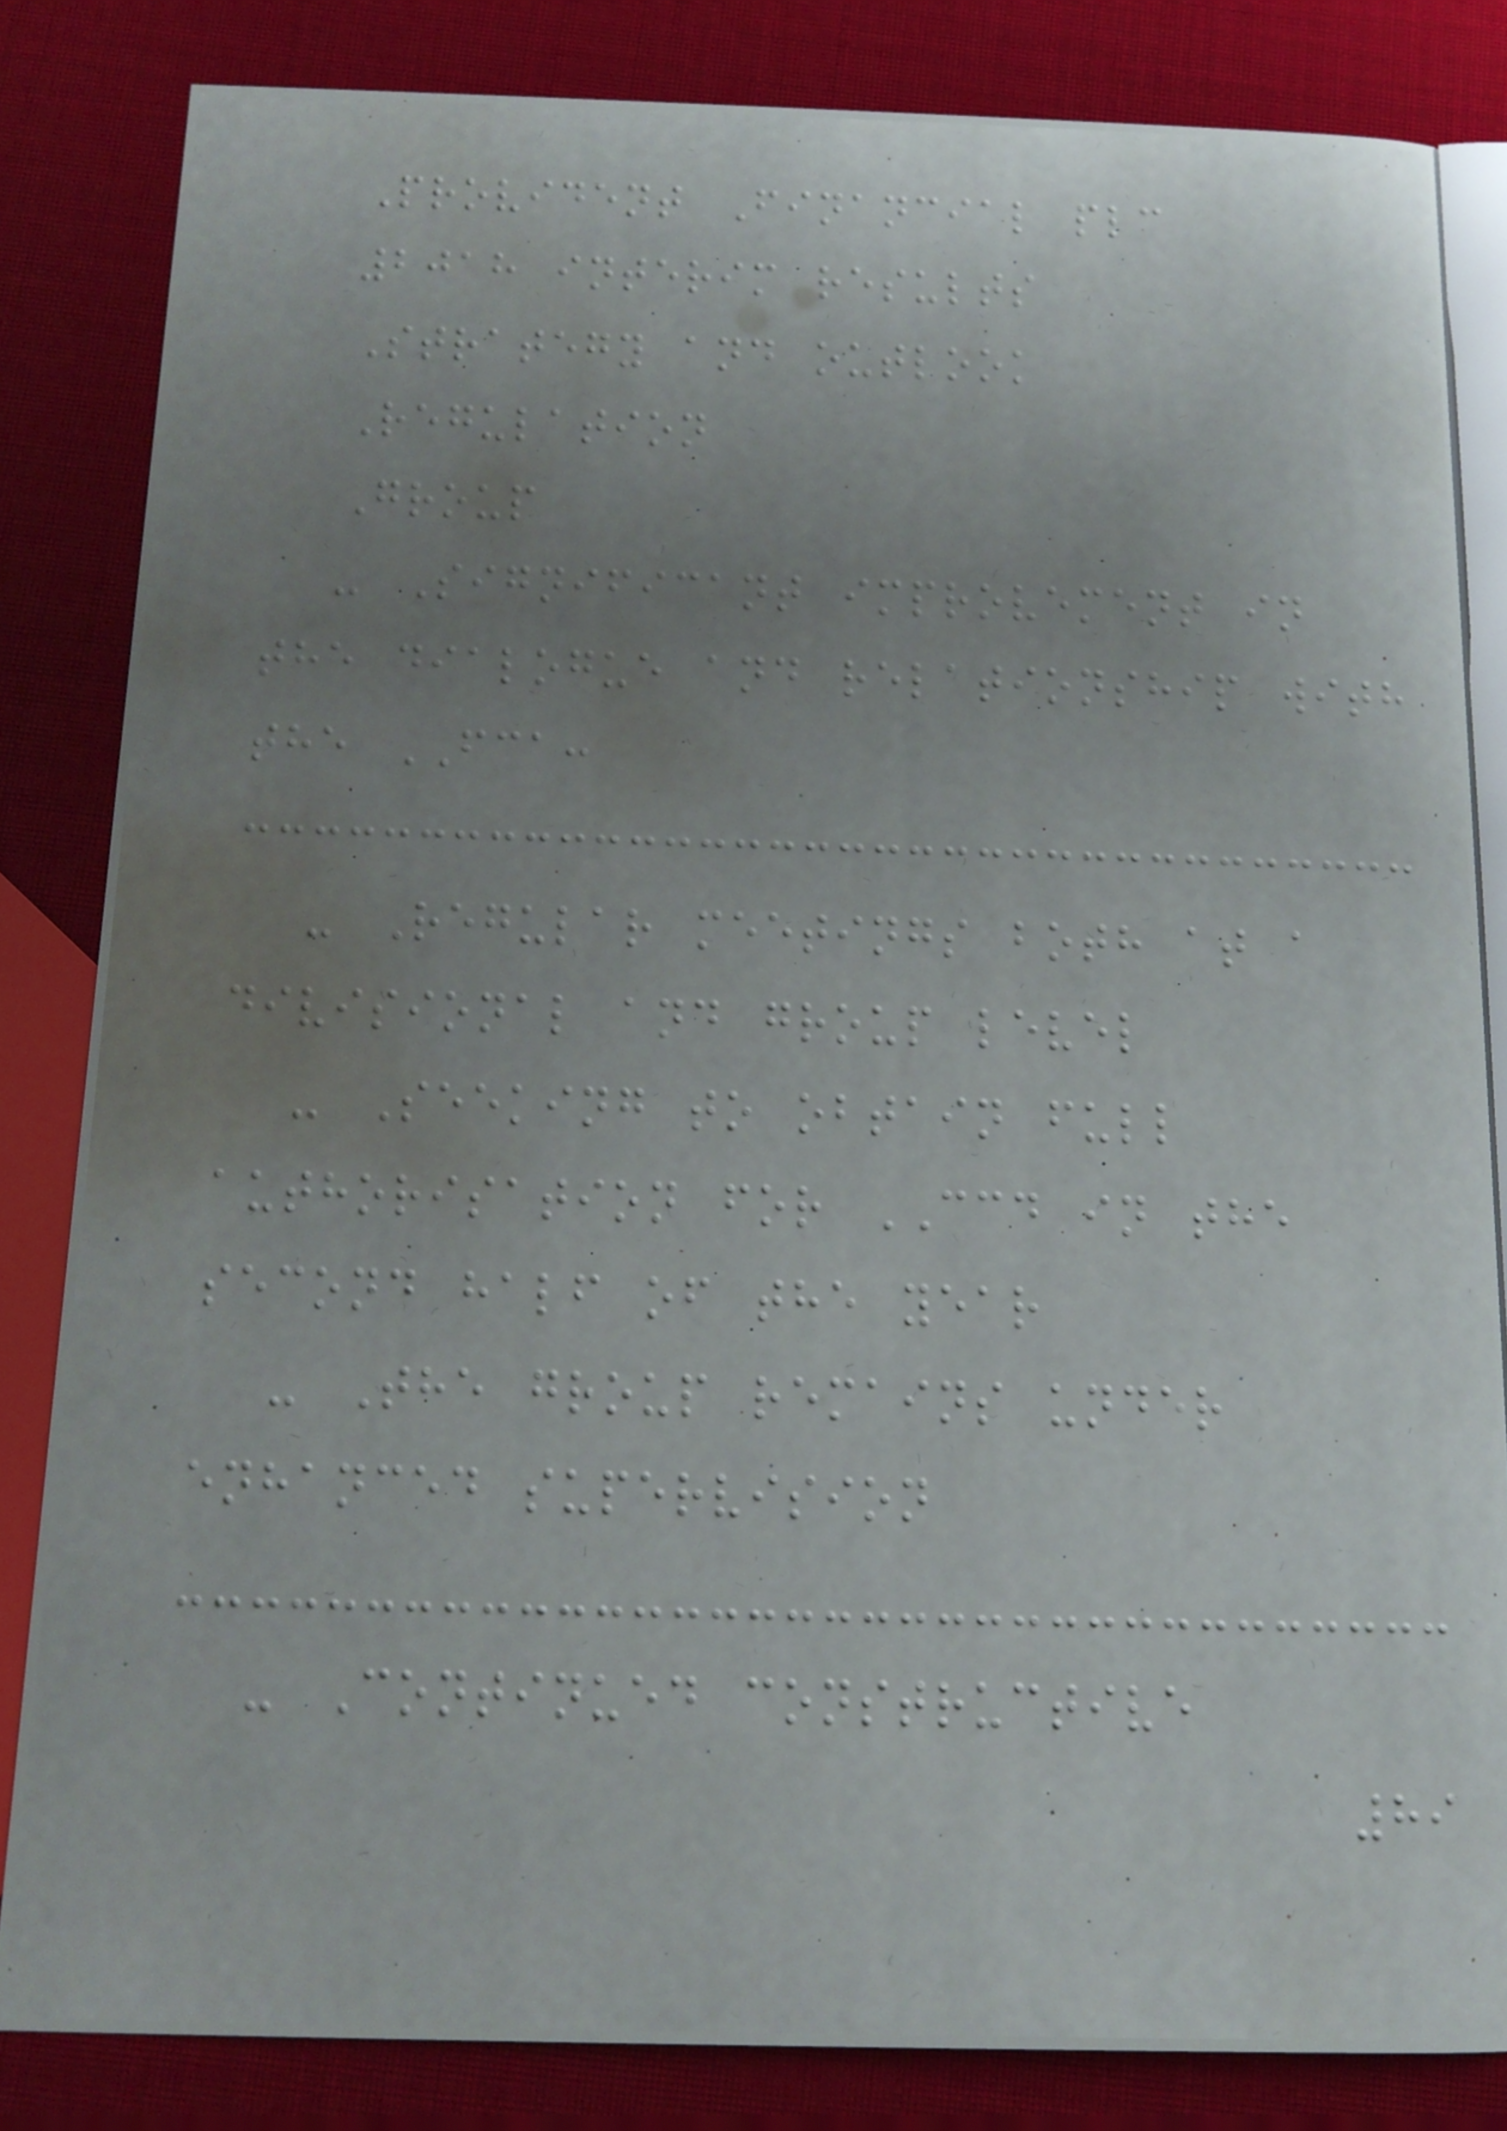Provident Financial plc
2018 interim results
Strategy and outlook
Regulation
Group
- Significant improvement in
the dialogue and relationship with
the FCA:
- Regular meetings both at a
divisional and group level
- Seeking to obtain full
authorisation for CCD in the
second half of the year
- The group remains under
enhanced supervision
- Continued constructive
89
